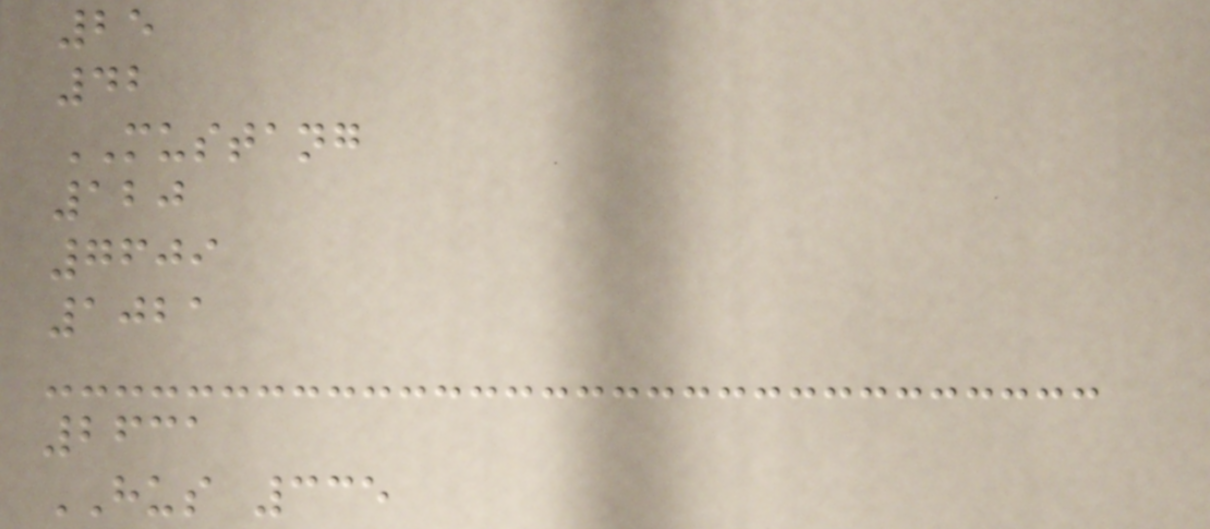25
42
MUSTANG
120
7609
1021
2631
HUS 335
